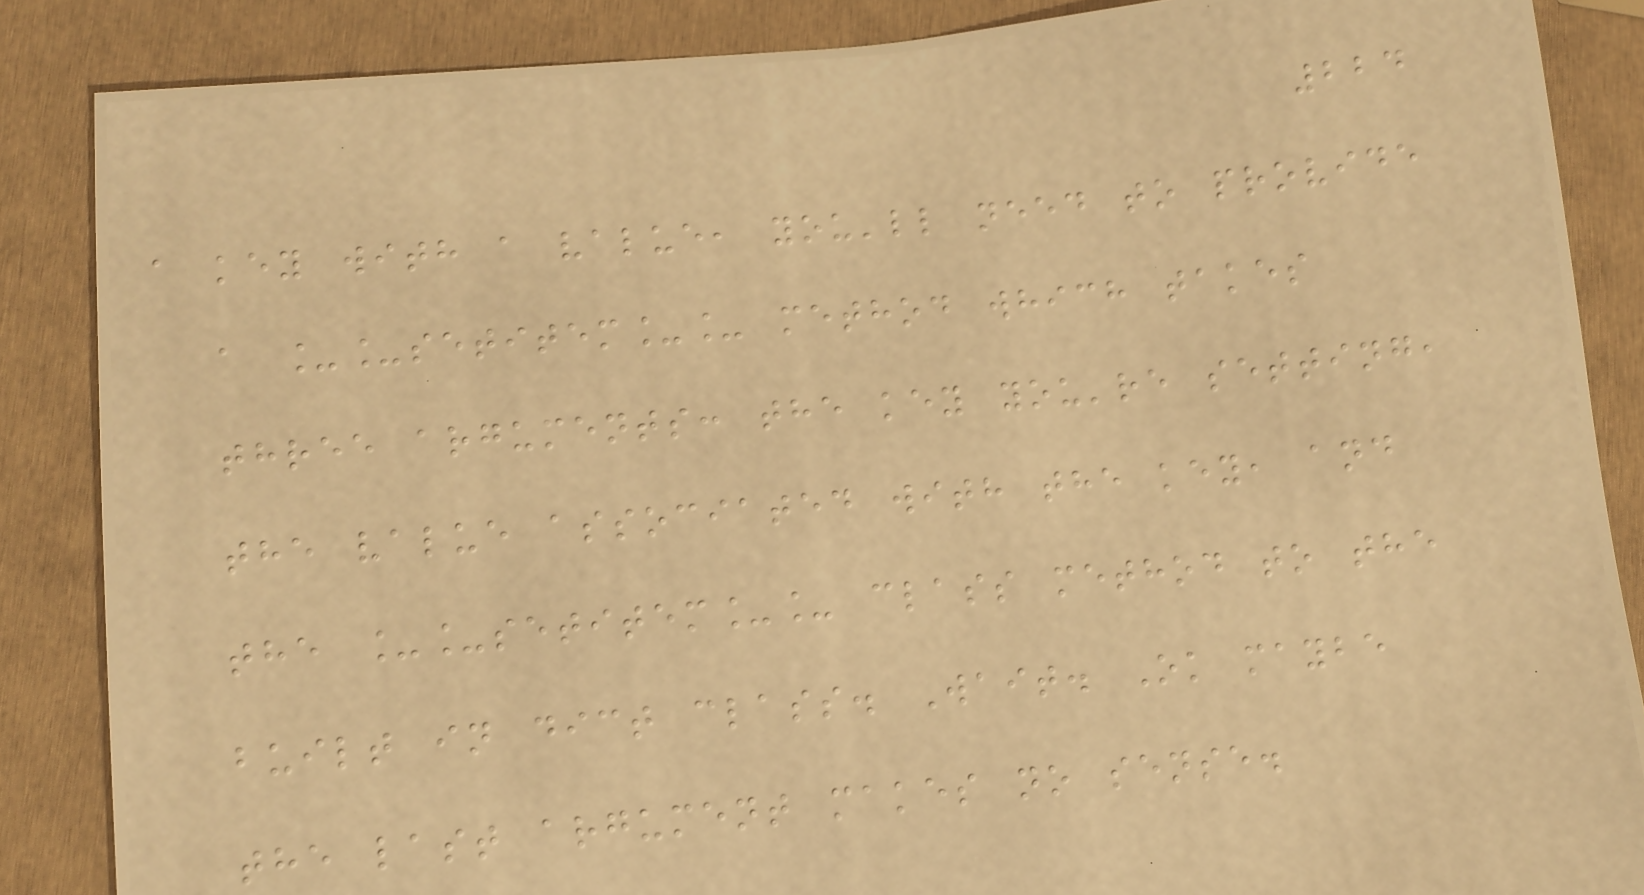224
a key with a value, you'll need to provide
a __setitem__ method which takes
three arguments: the key you're setting,
the value associated with the key, and
the __setitem__ class method to the
built in dict class. Wait. Ok maybe
the last argument makes no sense.
